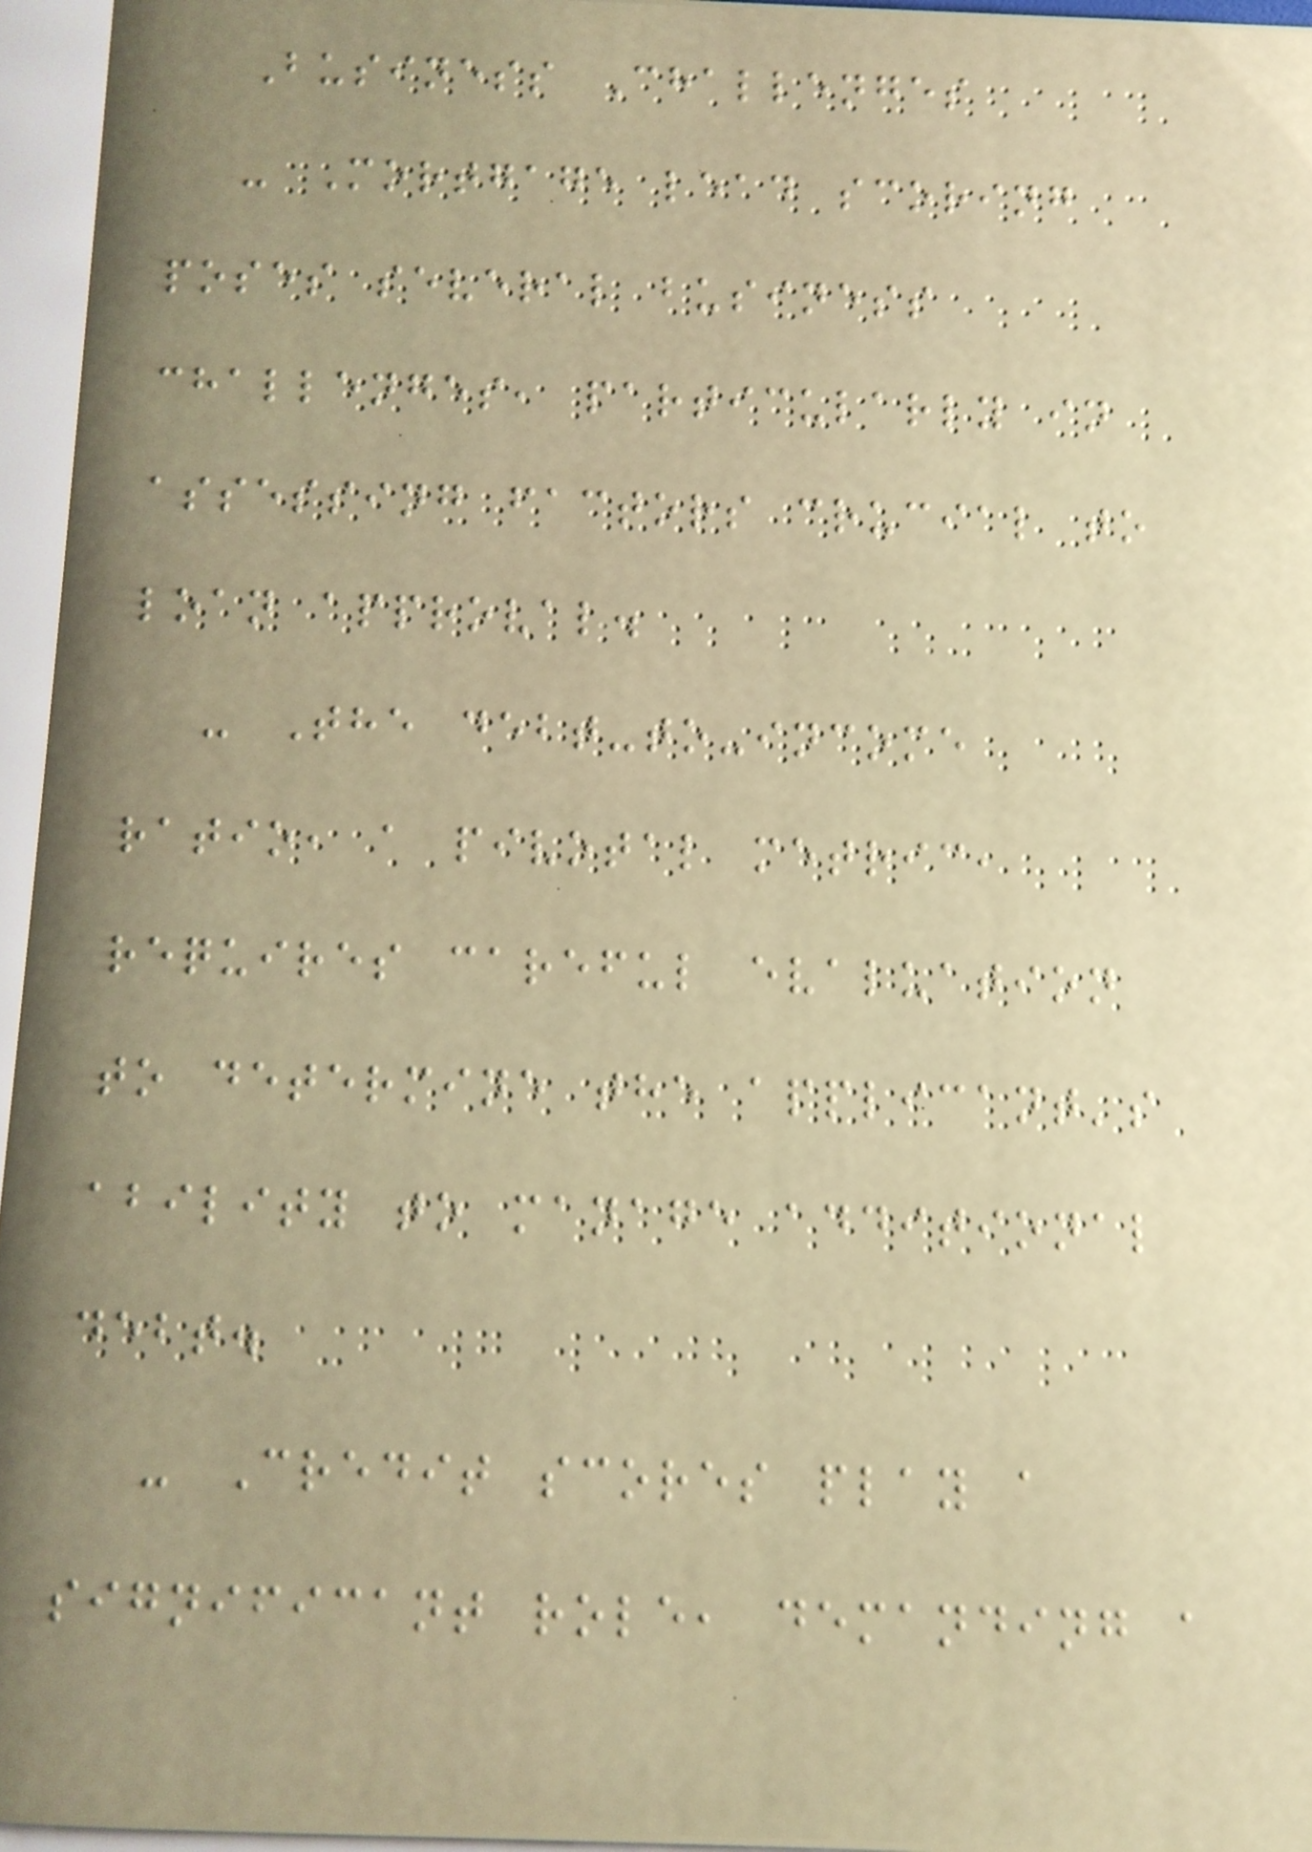Business Challenges
- Mortgage lead scoring
poses several business
challenges, particularly in
assessing factors crucial to
loan approval.
- The debt-to-income
ratio, a pivotal metric,
requires careful evaluation
to determine the applicant's
ability to manage additional
debt.
- Credit scores play a
significant role, demanding a
